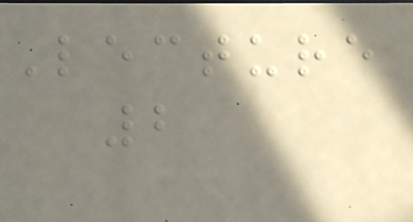Lecture
2
